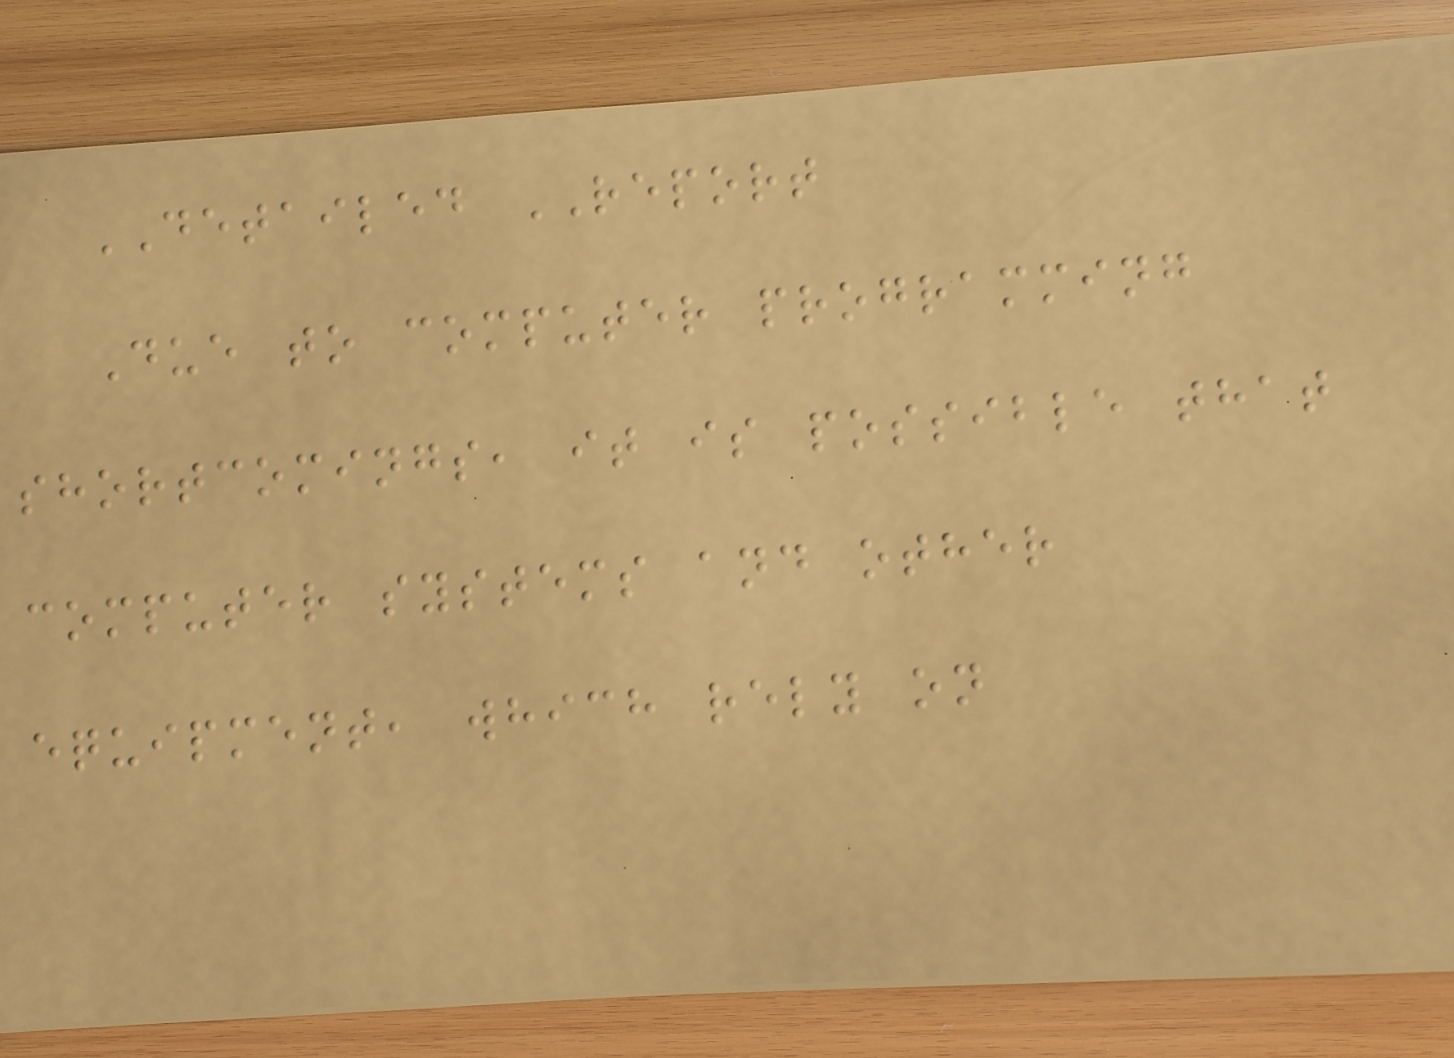DETAILED REPORT
Due to computer programming
shortcomings, it is possible that
computer systems and other
equipment, which rely on
